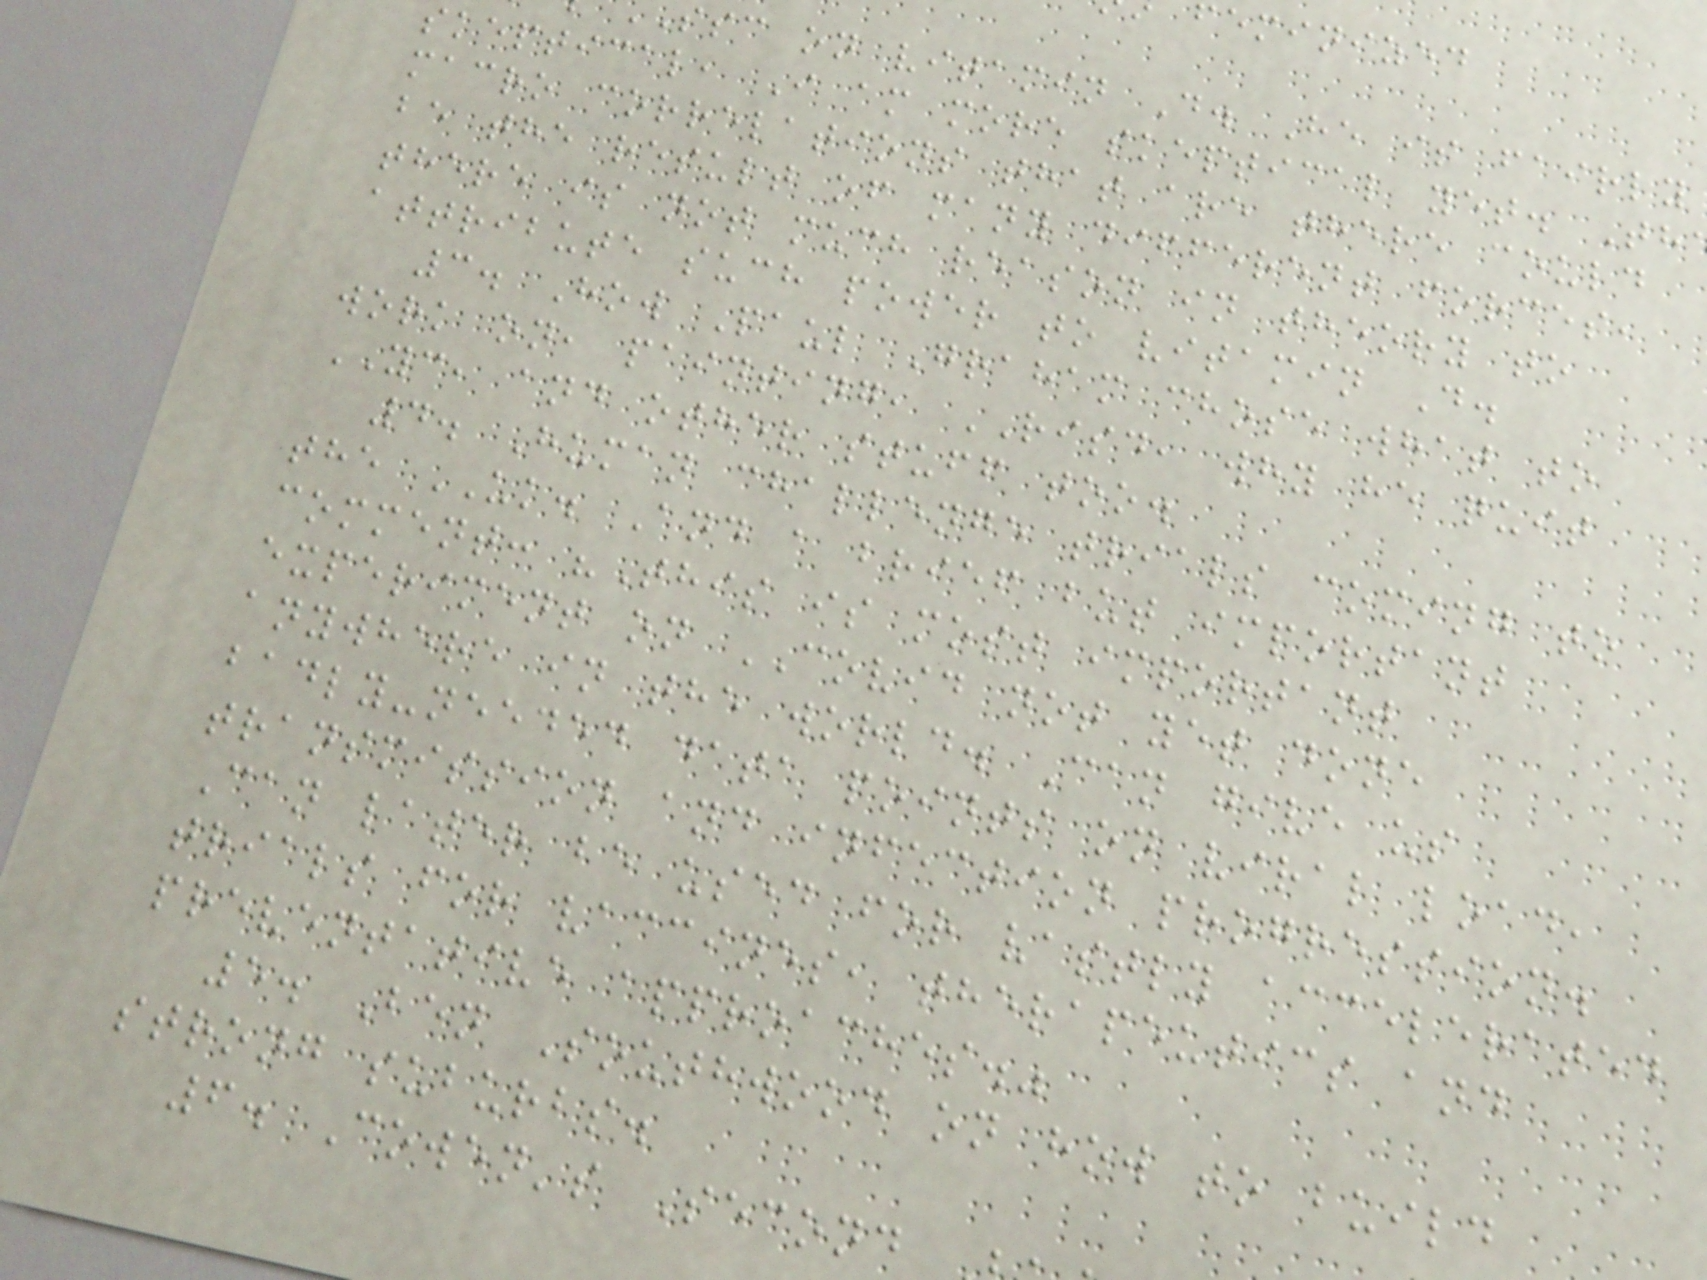feminized
ssc on vitamin D. He is fairly
skeptical, I am more skeptical yet. Th
macro correlations that are there could
be the result of many different forces,
there is not much reason in theory to
attribute such power to vitamin D.
3. How Paul Graham chose what to
work on, painting, RISD, why he quit
YC, and other stuff too.
4. Human challenge trials coming to
the UK. And a brief but important
comment: "This is most important
experiment on COVID not yet done
anywhere in the world. Can give us
badly-needed data points on viral load,
transmission and infection progression.
Can later be used for vastly accelerated
trials for vaccines, therapeutics and
preventative approaches."
5. Ben Southwood on how to build
strong suburbs.
6. Cowen's Second
